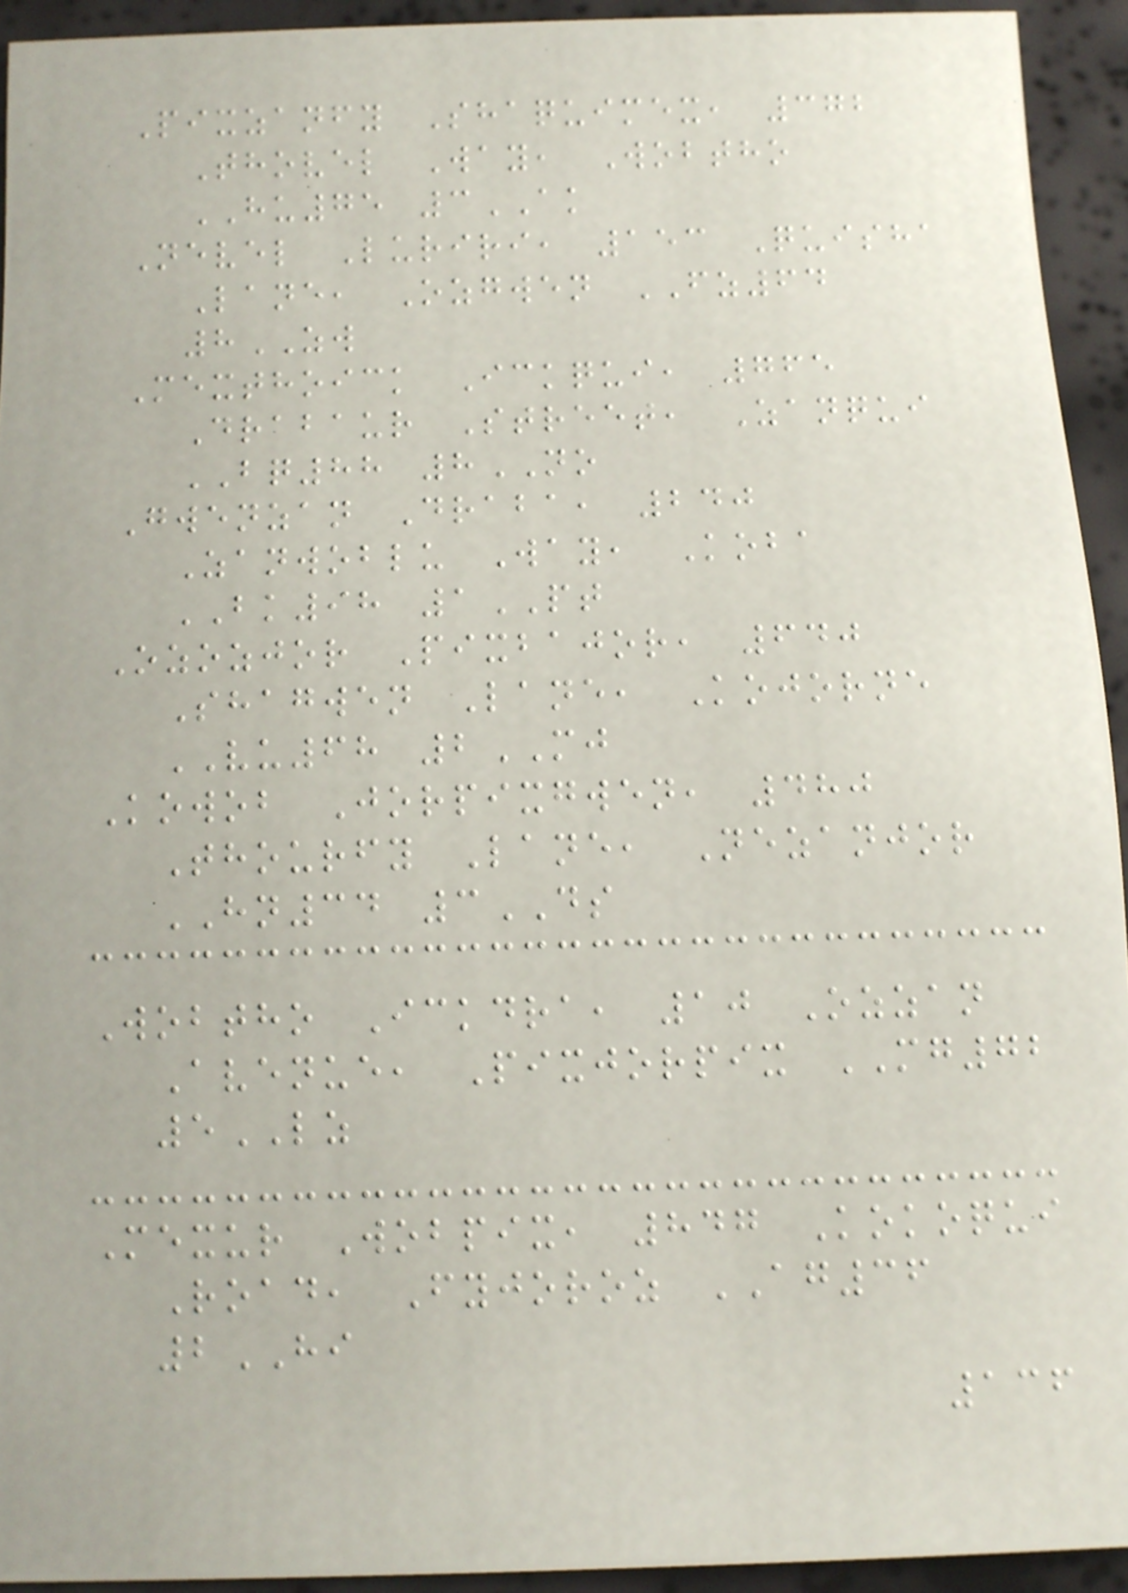Pixzanfy Shaquimex, 372
Thovel Way, Wobtho
HU75 3AK
Nevel Luriri, 153 Quisha
Lane, Ozgwen FZ64
8ZW
Mexthoick Ickqui, 765
Drabaur Street, Zanqui
BQ88 8NO
Gwenzan Draba, 240
Zanwoblu Way, Koba
BK98 1PT
Ozozjor Pixbajor, 640
Shagwen Lane, Kojorne
VU68 2MJ
Kowob Jorpixgwen, 480
Thourfy Lane, Nezanjor
HN34 3DS
Wobtho Ickdra, 10 Ozzan
Avenue, Pixjorpix MG72
5LZ
Mexur Wobpix, 847 Kokoqui
Road, Fyjoroz AG36
2HI
136
